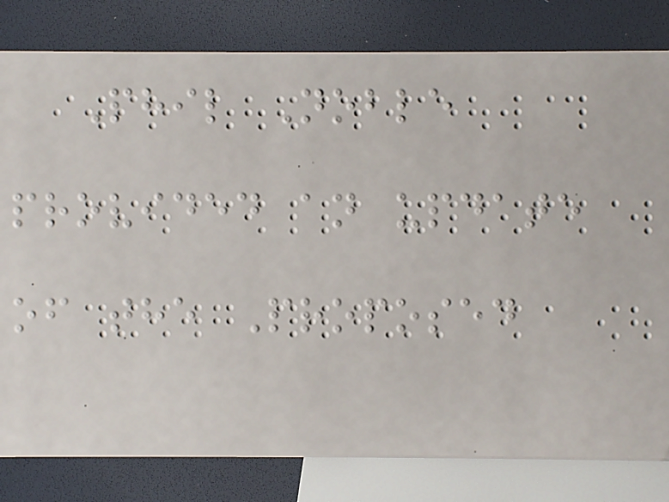Phil Noble
provided an update
of the Proposed
